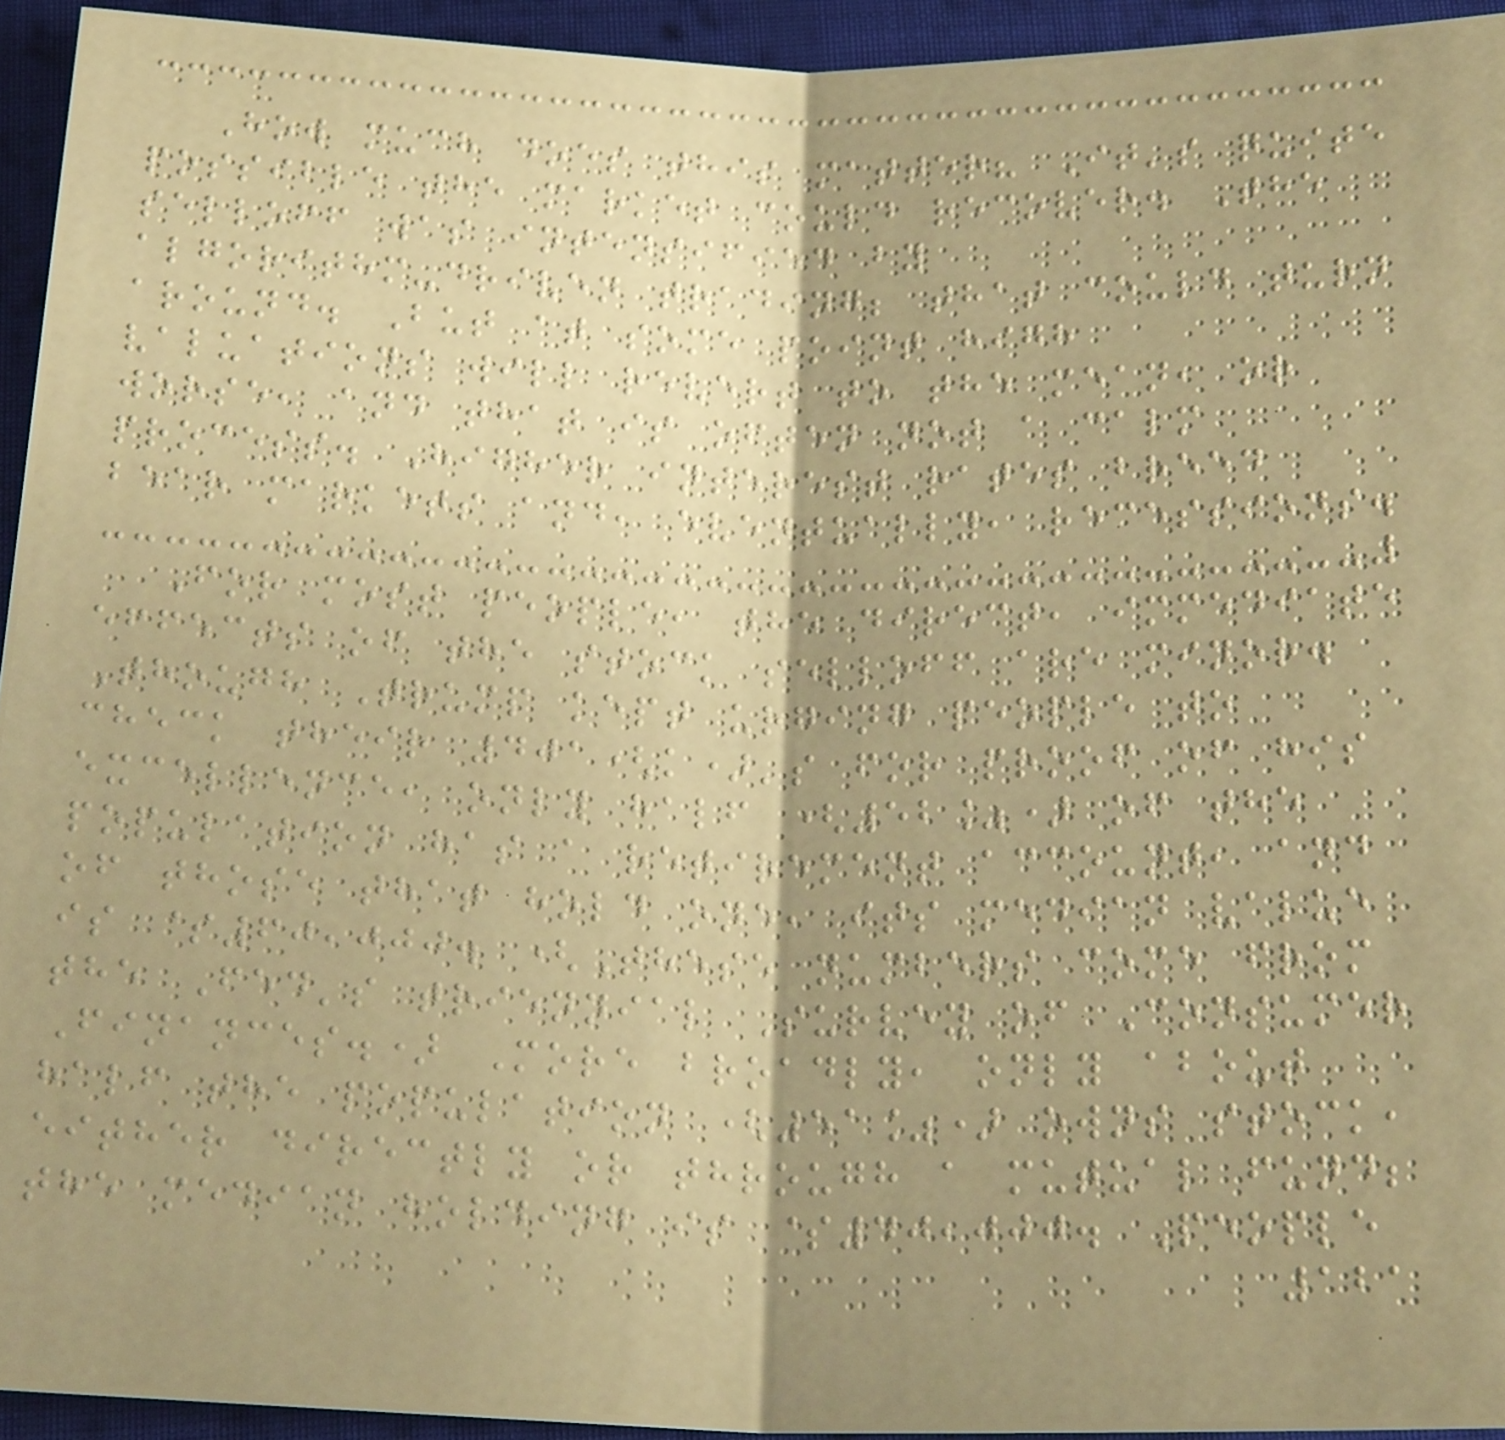How much does this matter? It's quite
possible the market could recover. The
selloff was intensified by
algorithm-driven trading; that could turn
around. But at some point high
valuations will revert to the mean, or
worse, and that is often not a calm
process. Higher interest rates breed
bear markets and, eventually, recessions.
For most people, the direct, immediate
effects of the stock selloff are minor.
Though Trump kept urging people to
check their 401(k)'s for proof of his
excellence, only half (52%) of the
population has a retirement account, and
of those that hold one, its median value
is $60,000. (These numbers come from
the Fed's triennial Survey of Consumer
Finances.) More broadly, only about
half the population (51%) owns stock,
either directly or through a mutual fund;
the median holding is $40,000. People
121
